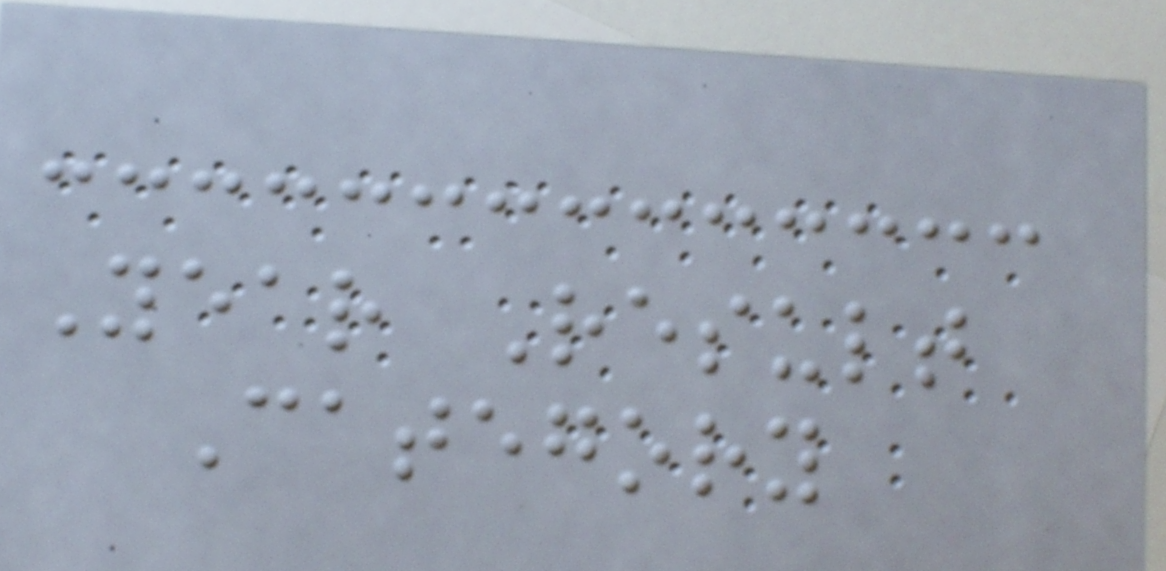Year Result
Category
